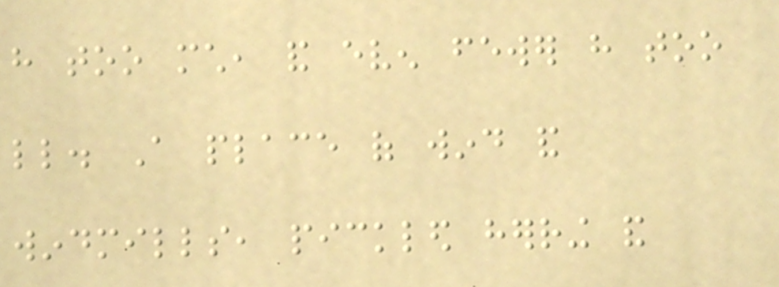have too much, and even fewer have too
little. A place of wind and
windmills, pickled herring and
